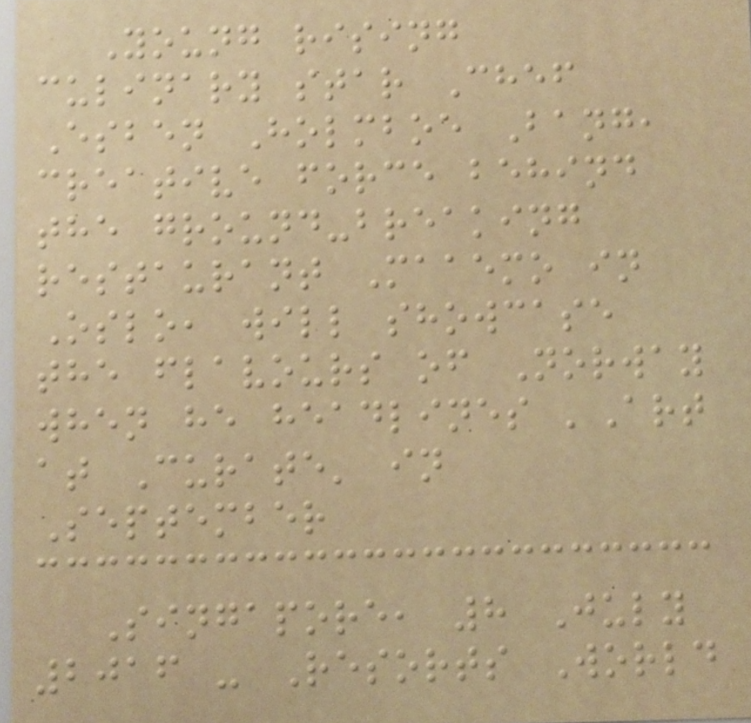Young rising
culinary star Chef
Esben Holmboe Bang,
creative force behind
the ground-breaking
restaurant Maaemo in
Oslo, will showcase
the flavours of Norway
when he headlines 'Art
at Curate' in
September
Singapore, 8 July
2016 - Resorts World
